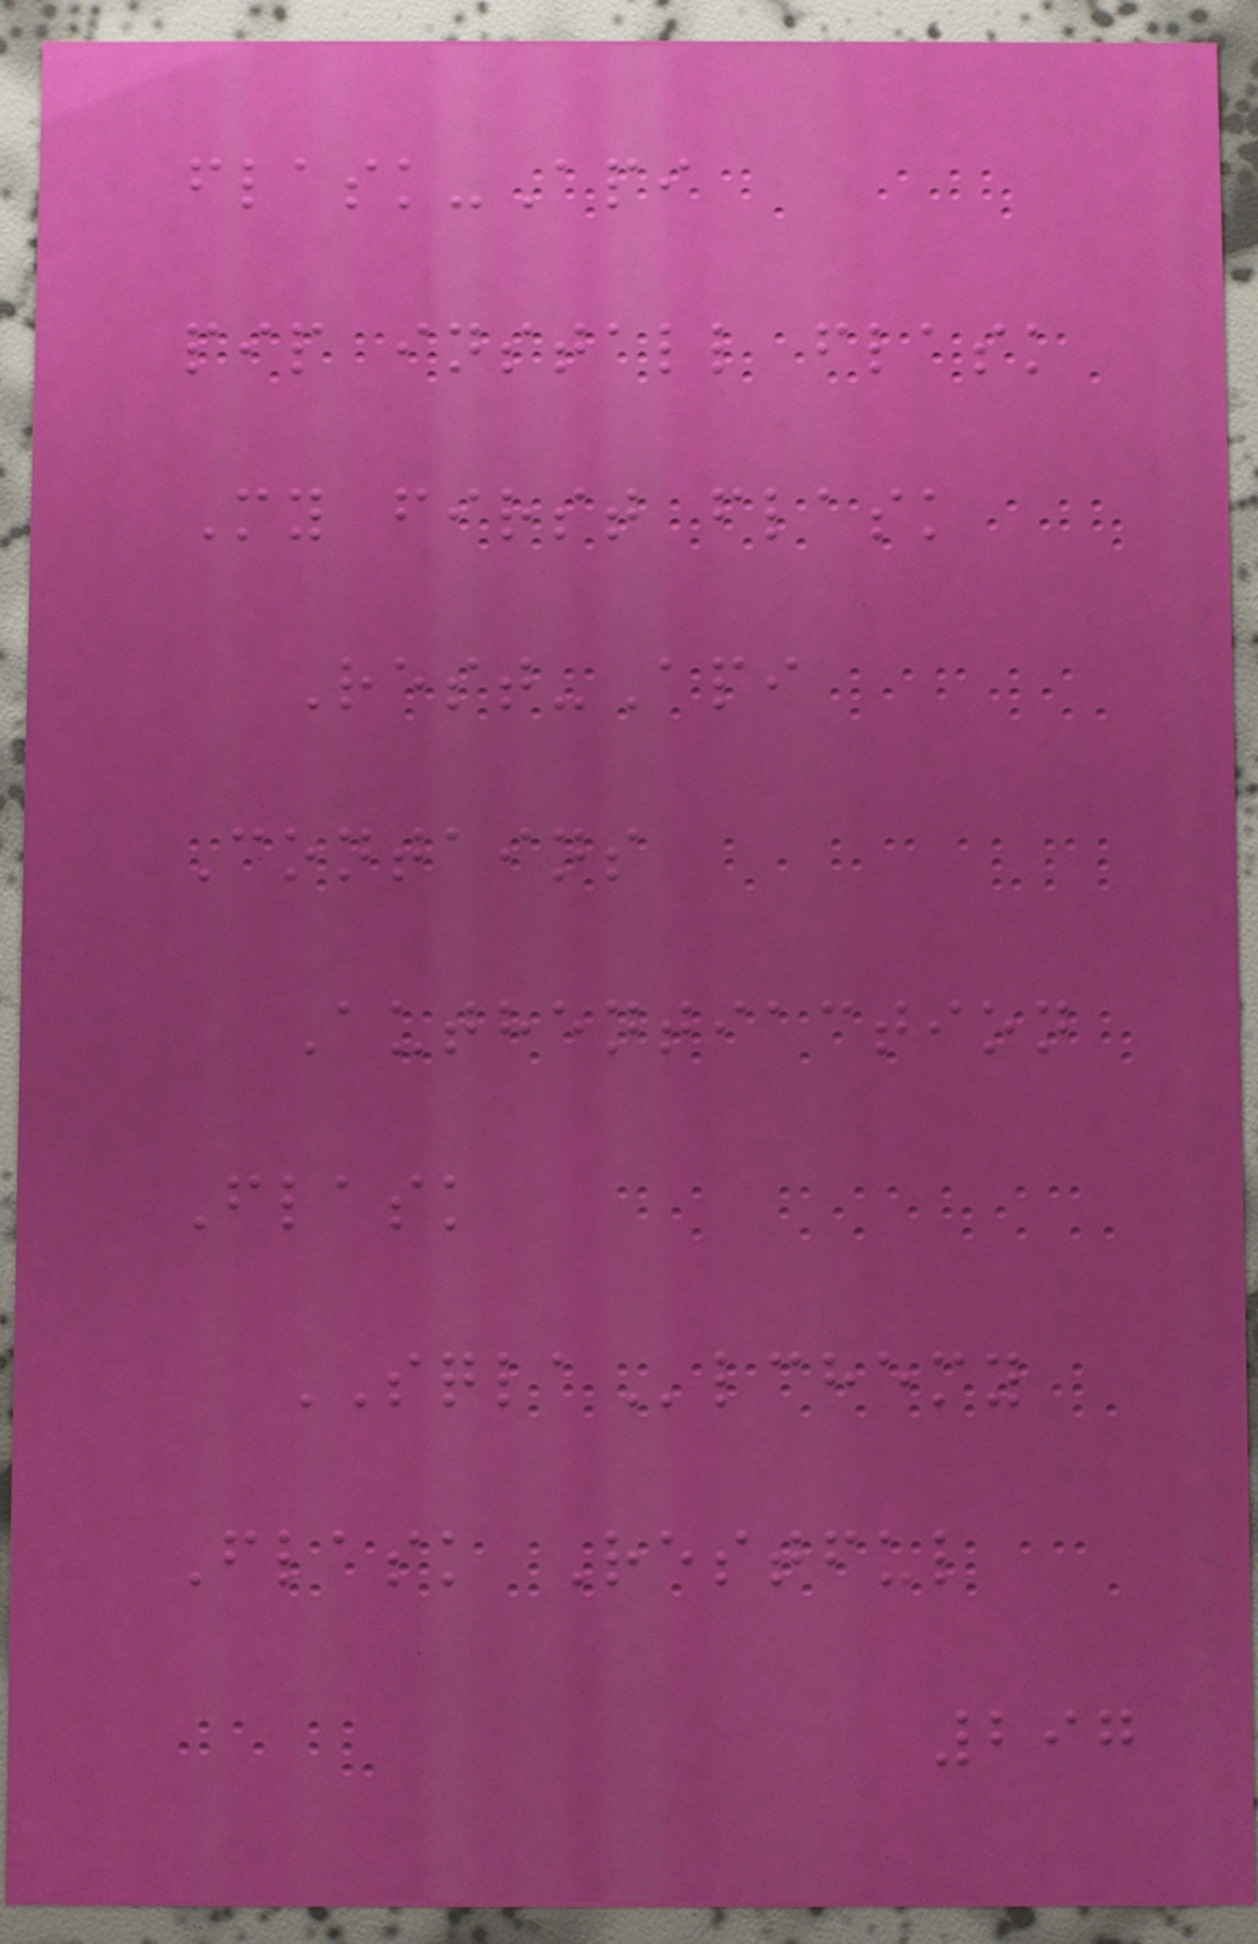flask-Api
pip install flask
My first flask
Rest-Api
Contains
Authentiaction
Flask
SQLAlchemy
Flask Restful
297
